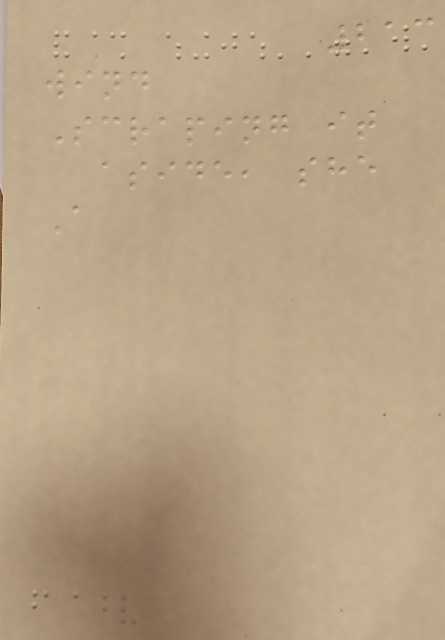213
wind
Scraping it
aside, she
A
